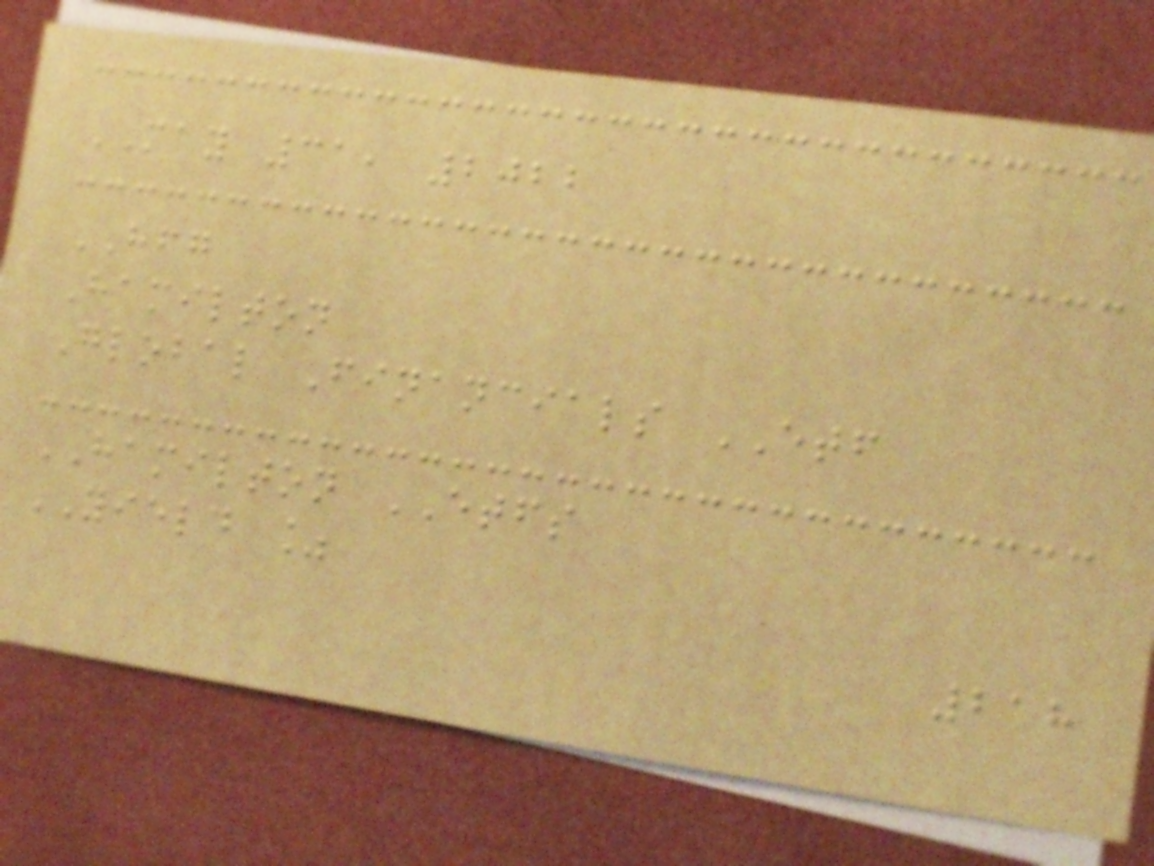MAY 31, 2022
HFG
Hamilton
Global Financials ETF
HAMILTON ETFS
YIELD %
218
